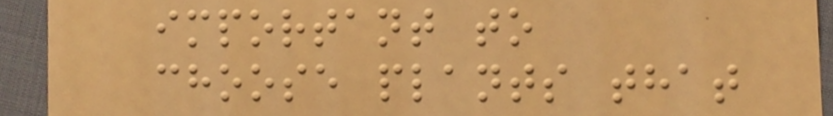important to
choose plants that
